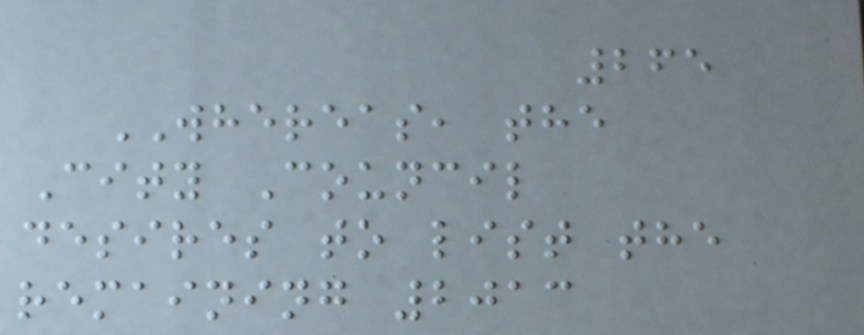265
WHEREAS, the
City Council
desires to list the
remaining 2013
